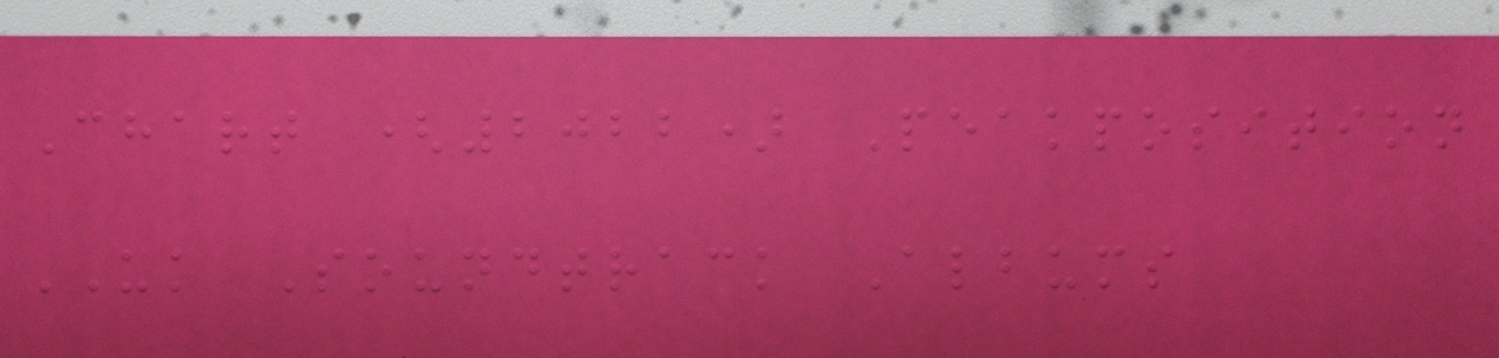Chart (2022) Peakposition
UK Soundtrack Albums
